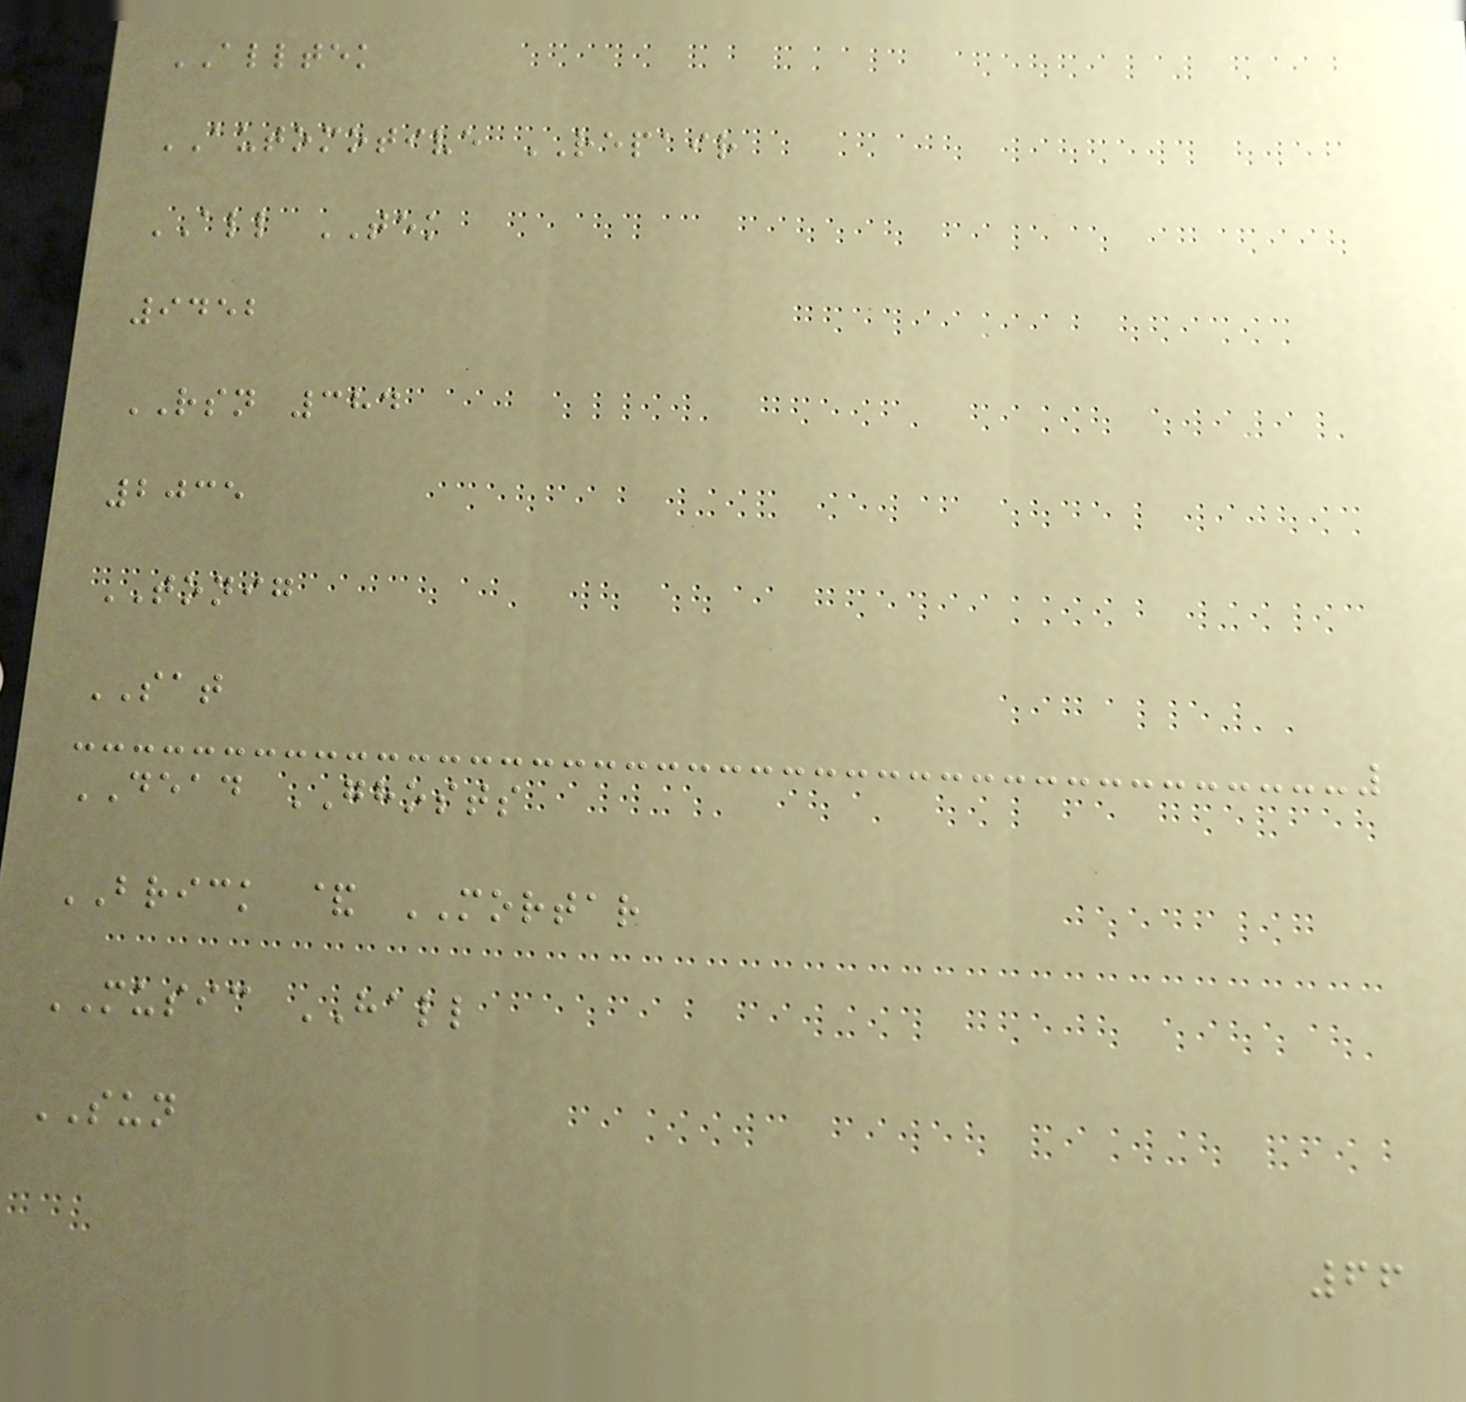ALLTEK
AUTOMOTIVE REPAIR
ALL TEK
9452
RSN 384
2035
TONIG
SAT
DEAD GHOSTS
BRICK & MORTAR
MUSIC HALL
SUN
66
